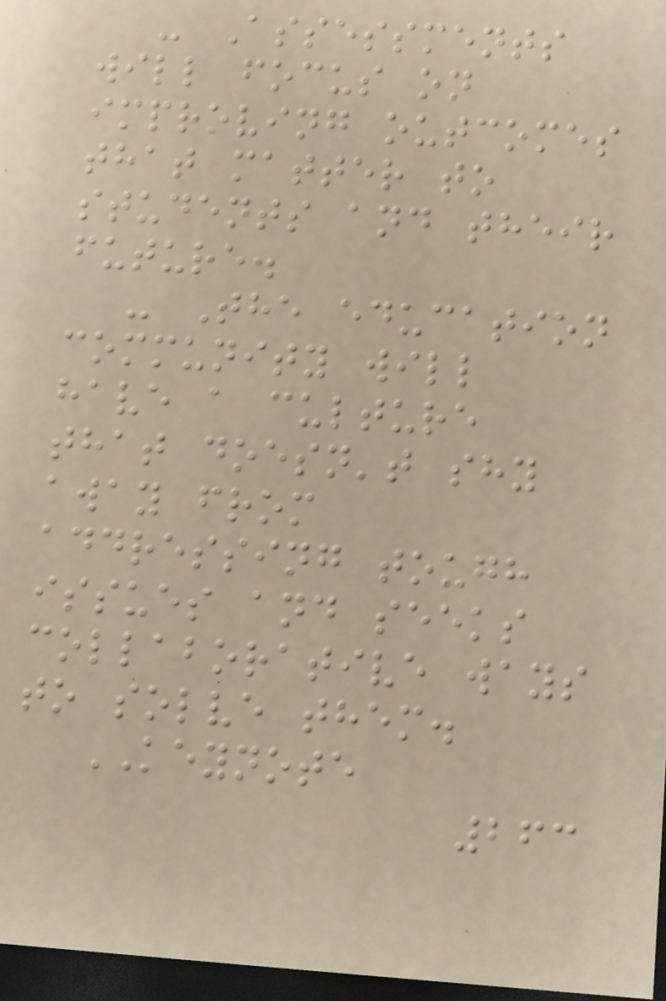- Assessments
will focus on
improving outcomes
that matter to
students and their
future.
- The education
community will
have a culture
that doesn't shy
away from
addressing tough
issues and seeks
collaborative ways
to solve them.
KEYNOTE
263
